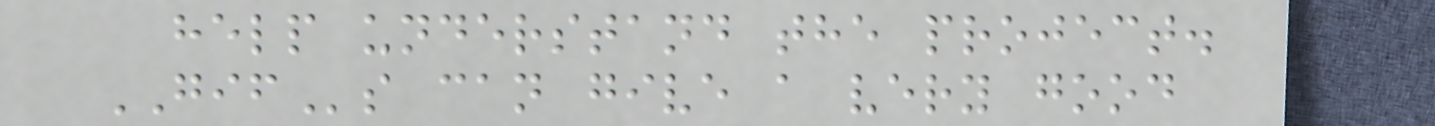help understand the project.
GIFs can give a very good
